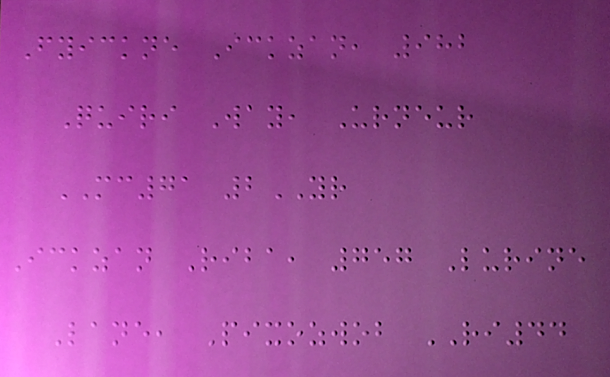Fyickne Ickzan, 982
Quiri Way, Urneur
MC71 2YR
Ickzan Riba, 757 Lurine
Lane, Pixozwob RI44
